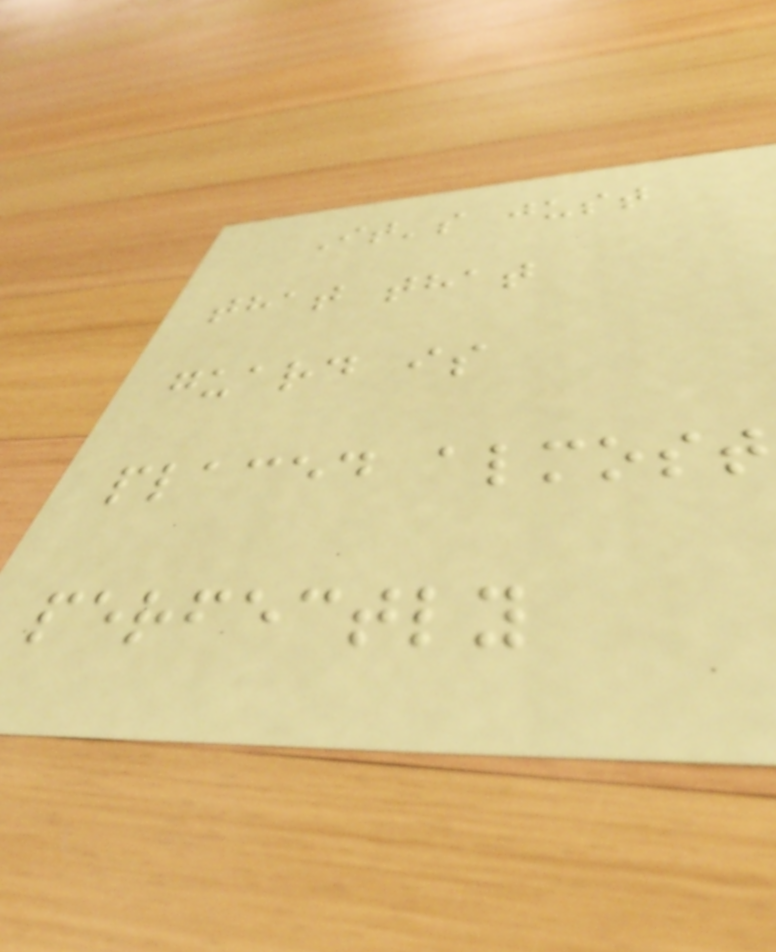It's just
that that
guard is
placed almost
perfectly
